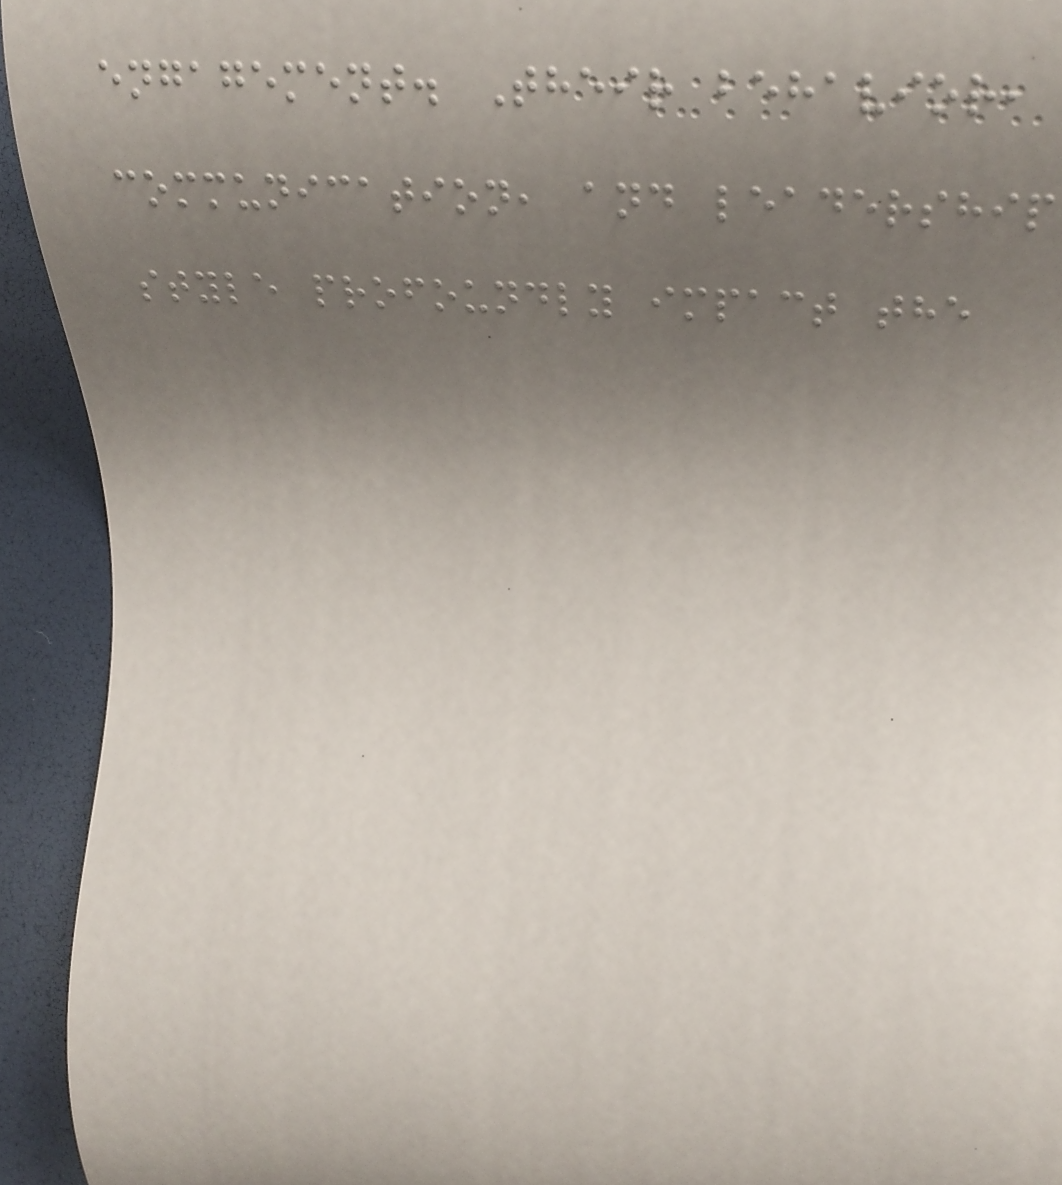engagement. Their behavior,
communication, and leadership
style profoundly impact the
